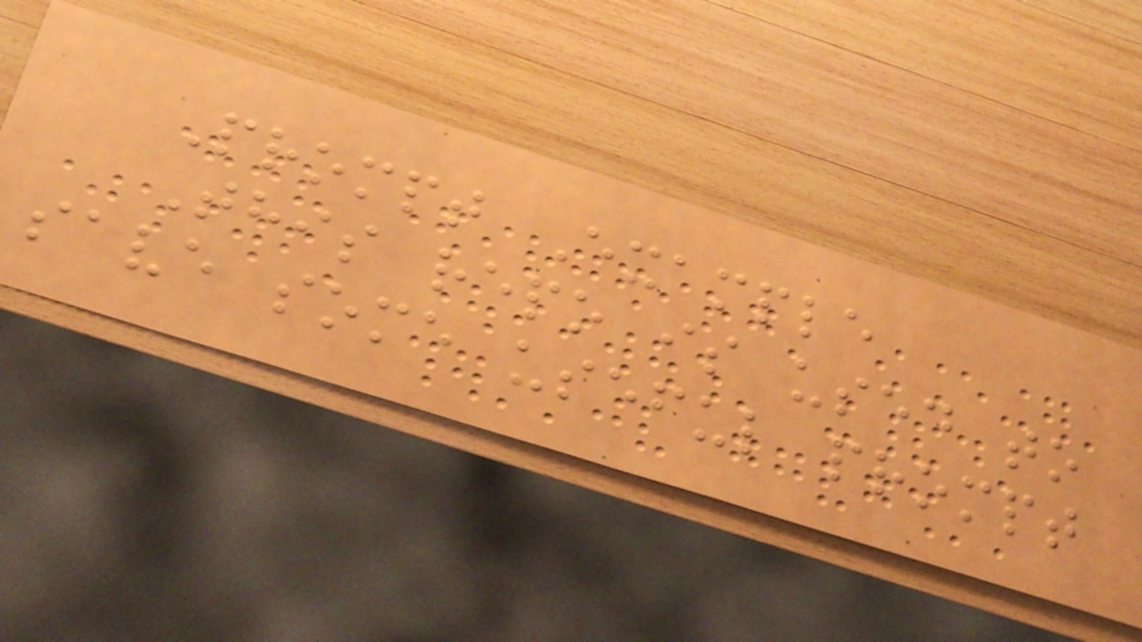Prompt Example
This repo is used to
save some useful prompt
